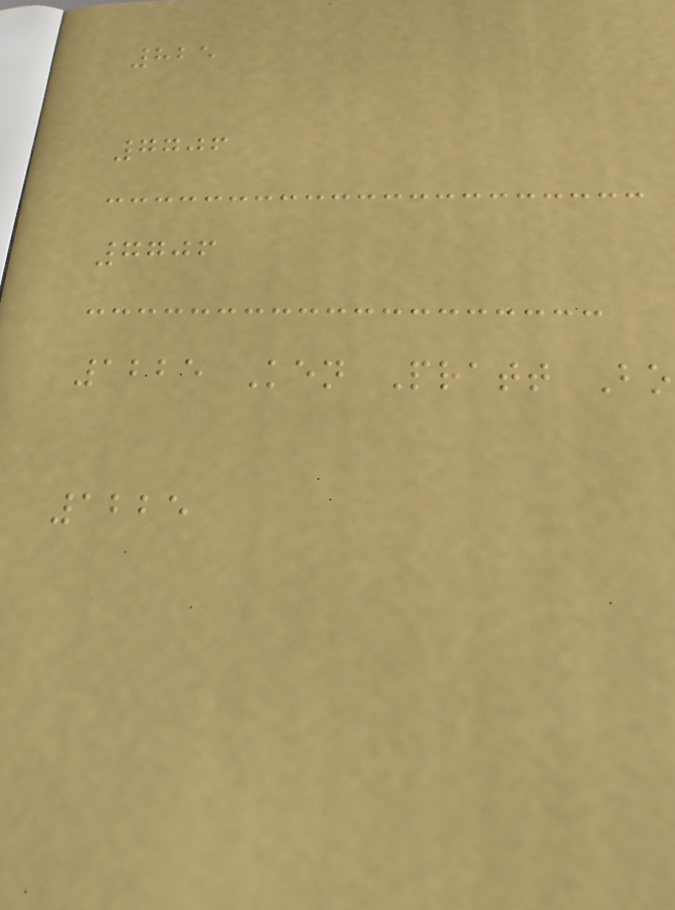825
7706
7706
1225 Ken Pratt Bo
1225
